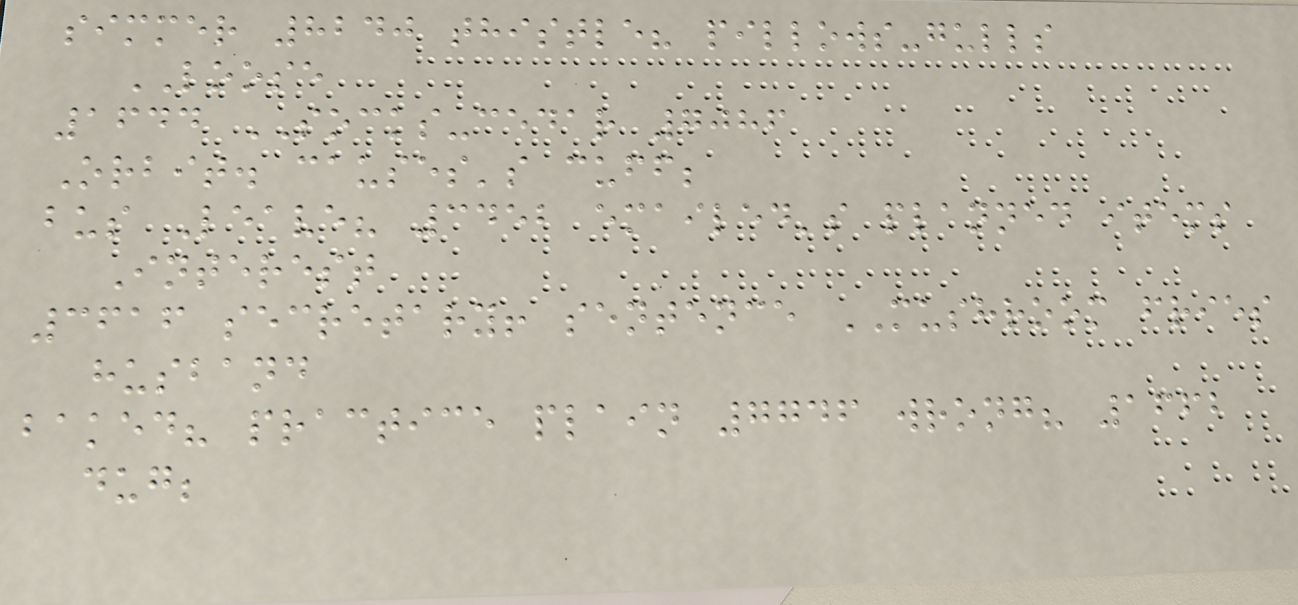simmer 8240 thistle? pillows-gulls
LOOSE
1644 SOCKS-cedar 7086
Orbit. causes's cuff;
bus Leave? 3452 emailed's planned items
Interest
3616 secretary! sentence MUSHROOM fries
husband
baked? practice plain 7746 wrong? 1662
dug;
